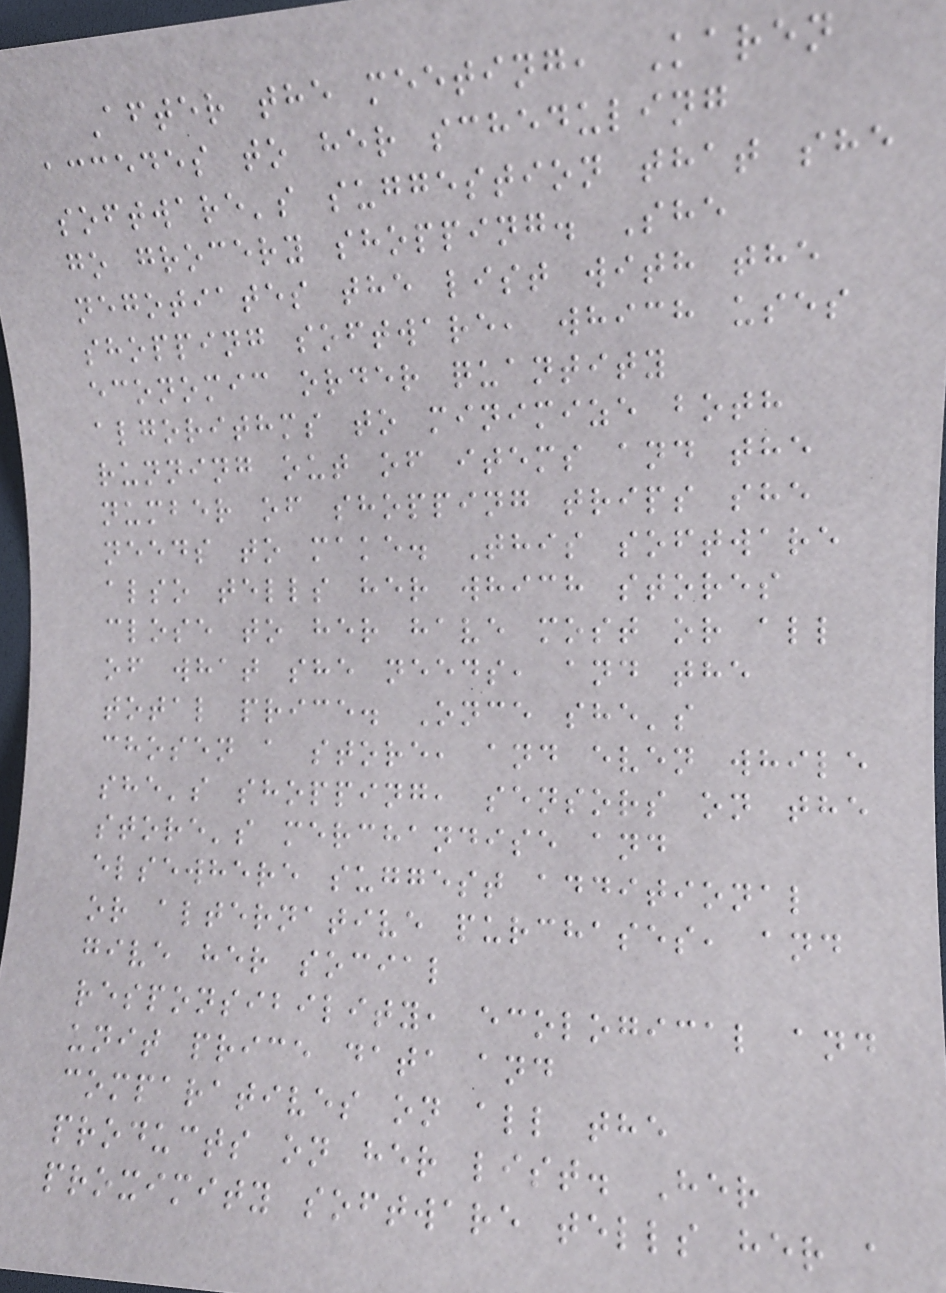After the meeting, Karen
accedes to her scheduling
software's suggestion that she
go grocery shopping. She
negotiates the list with the
shopping software, which uses
economic order quantity
algorithms to minimize both
running out of items and the
number of shopping trips she
needs to make. This software
also tells her which stores
close to her have most or all
of what she needs, and the
total price. Once she's
chosen a store, and even while
she's shopping, sensors on the
store's merchandise and
elsewhere suggest additional
or alternative purchases, and
give her social
responsibility, ecological and
unit price data and
comparatives on all the
products on her list. Her
proximity software tells her a
